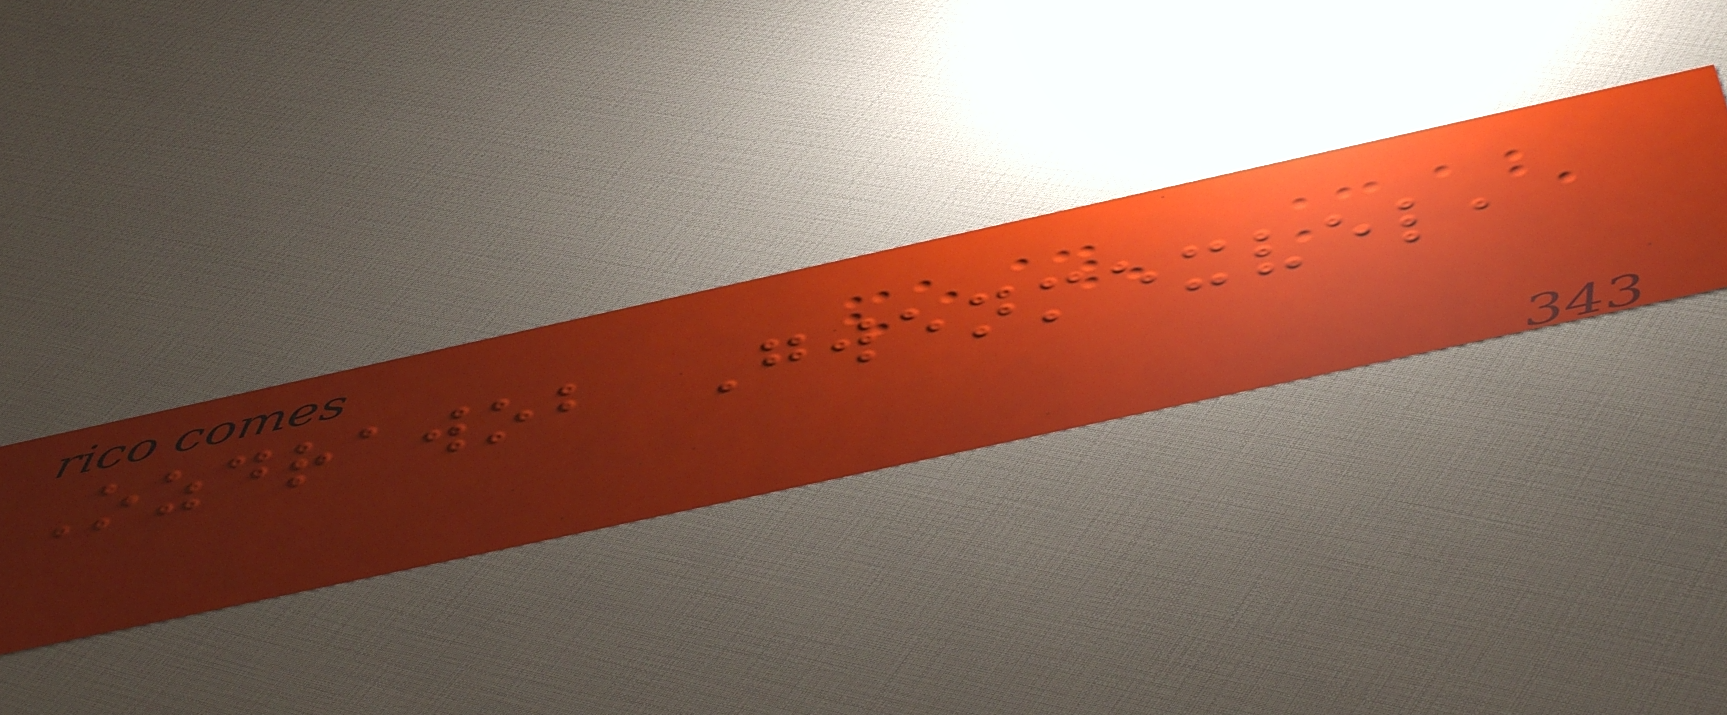Ozdrawob Gwenmexvel,
